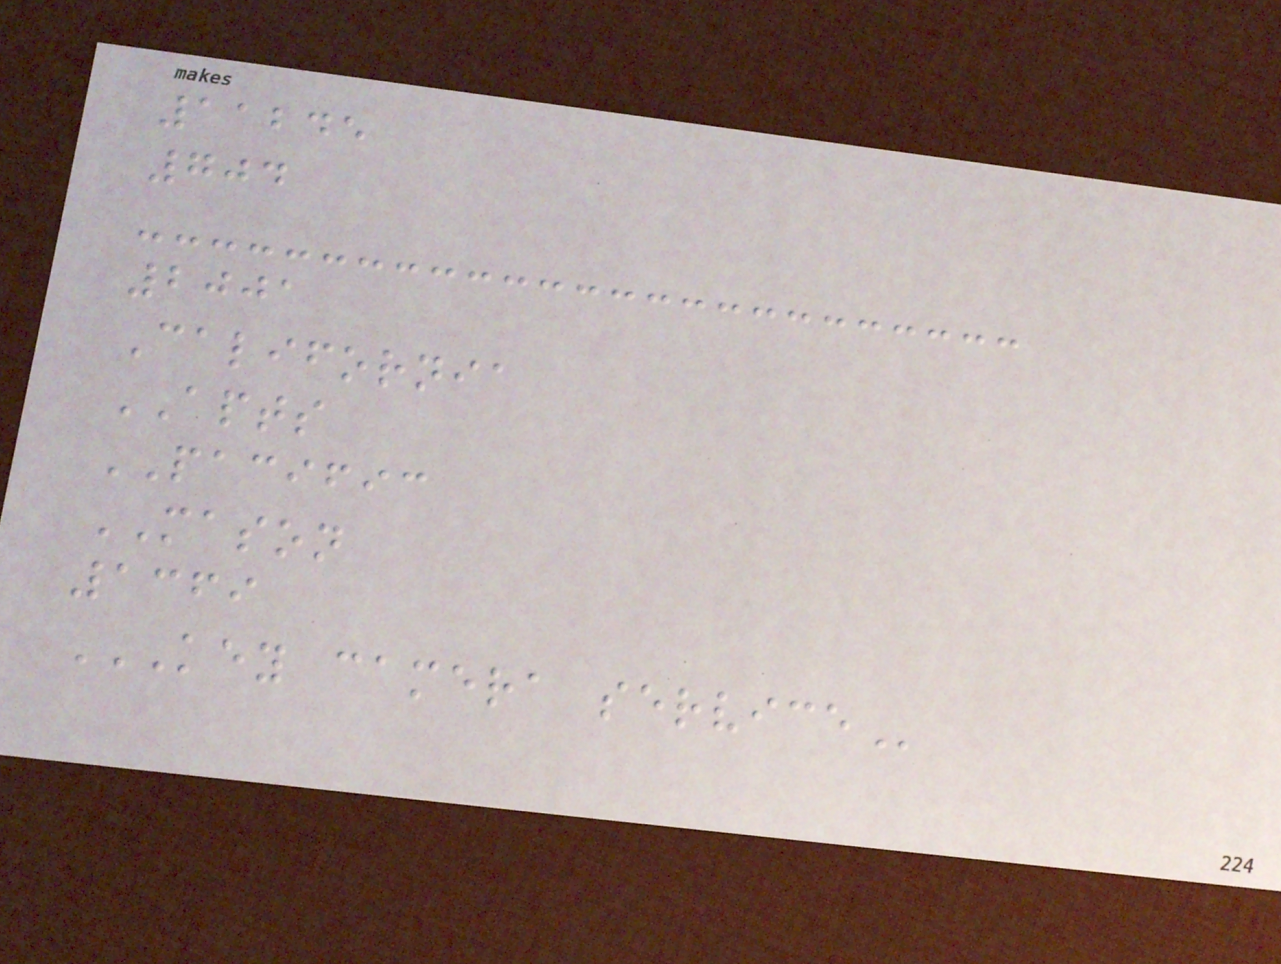11245
704
2001
California
APTS
PACIFIC
MASON
1369
KEY CAMERA SERVICE
